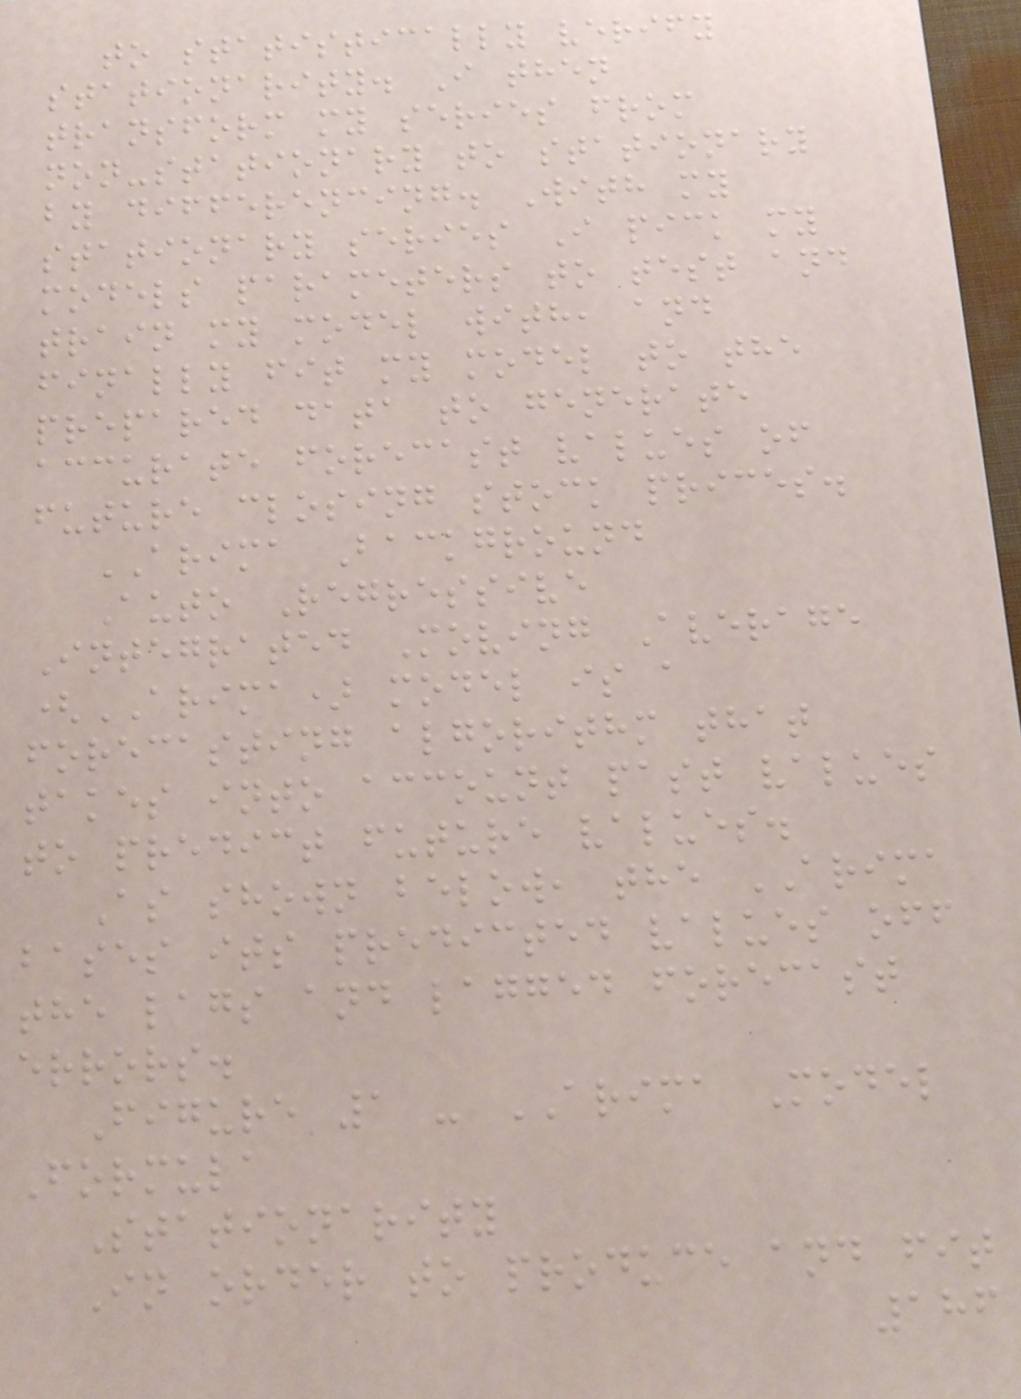to statistically verify
stationarity. I then
transform my series from
non-stationary to stationary
by differencing. With my
stationary series I pick my
models parameters to test and
train my model with, and
finally fit my model to the
prepared data to generate
accurate forecast values of
future closing stock prices.
ARIMA Background
Auto Regressive
Integrated Moving Average
(ARIMA) model is a
forecasting algorithm that
takes into account past values
to predict future values.
As shown below, the ARIMA
bases its predicted values off
the lags and lagged forecast
errors.
Figure 1 - ARIMA Model
Formula
Stationarity
In order to produce and fit
186
